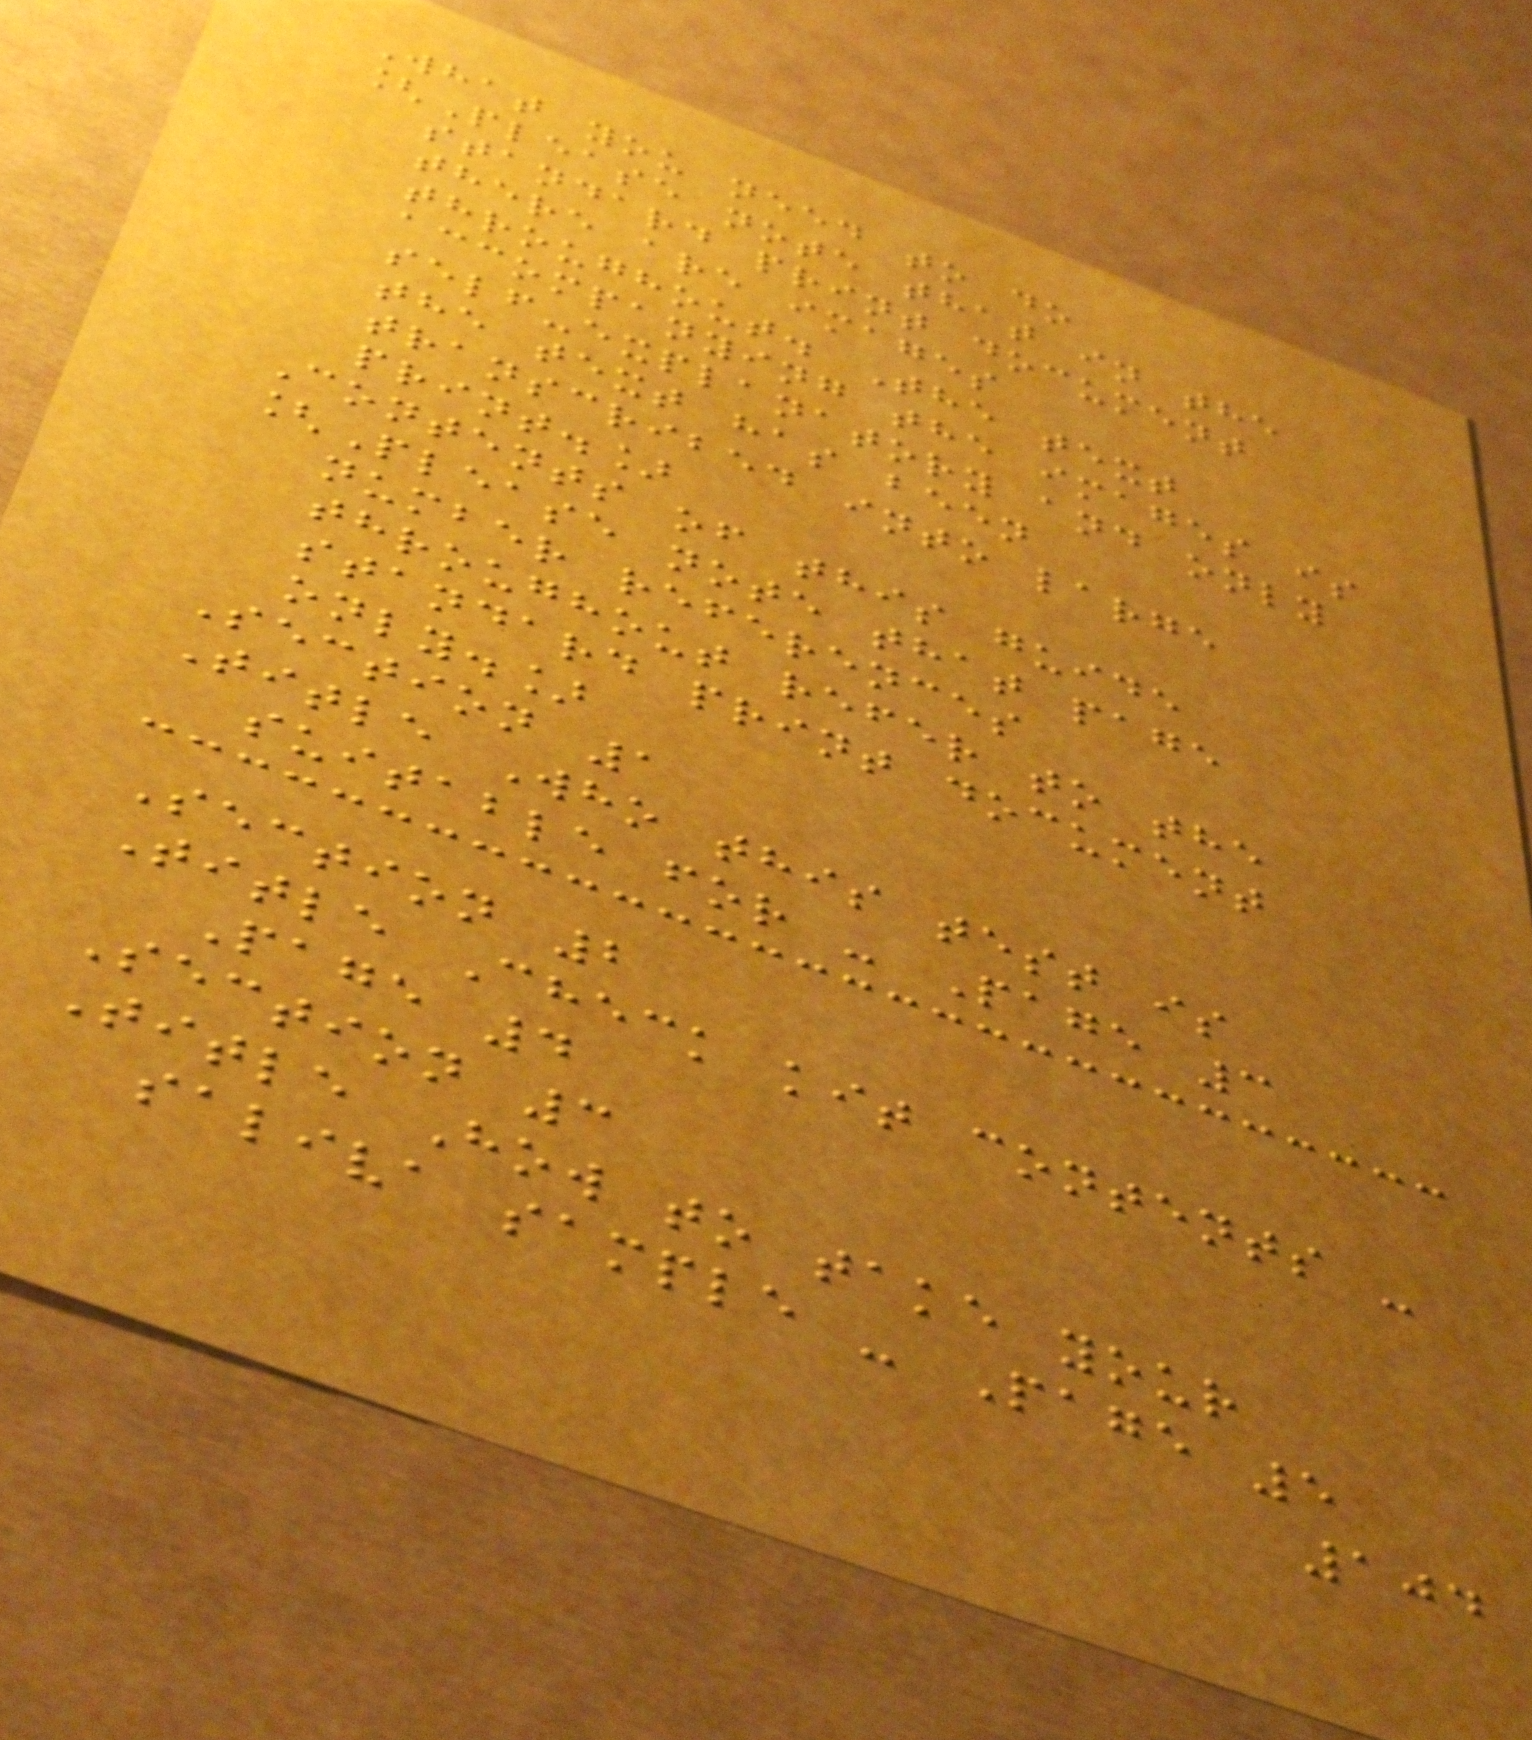What you need to do
[Please note that in the
standard print document
there are images
throughout. The text
accompanying the images is
self-explanatory and only
the text has been
transcribed into large
print.]
Contents of this guide
[Please note that page
number references
throughout refer to the
standard print document
only.]
Section 1
Title Who this test is
suitable for - Page 3
Section 2
Title Check kit contents -
Page 4
Section 3
Title How to take your
saliva sample - Page 5
104
